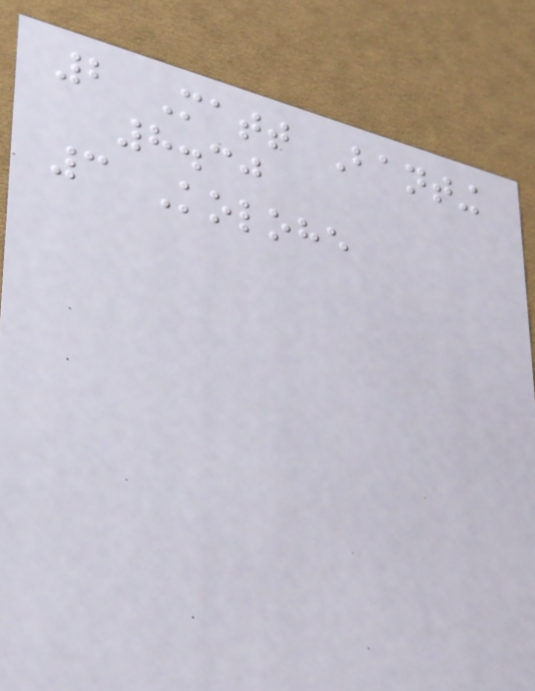2 Matt Banting
8.30
3 Kolohe
